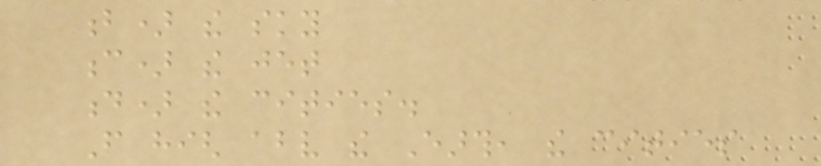b) the sky
c) the jet
d) the cities.
From high above the Earth, the cities
